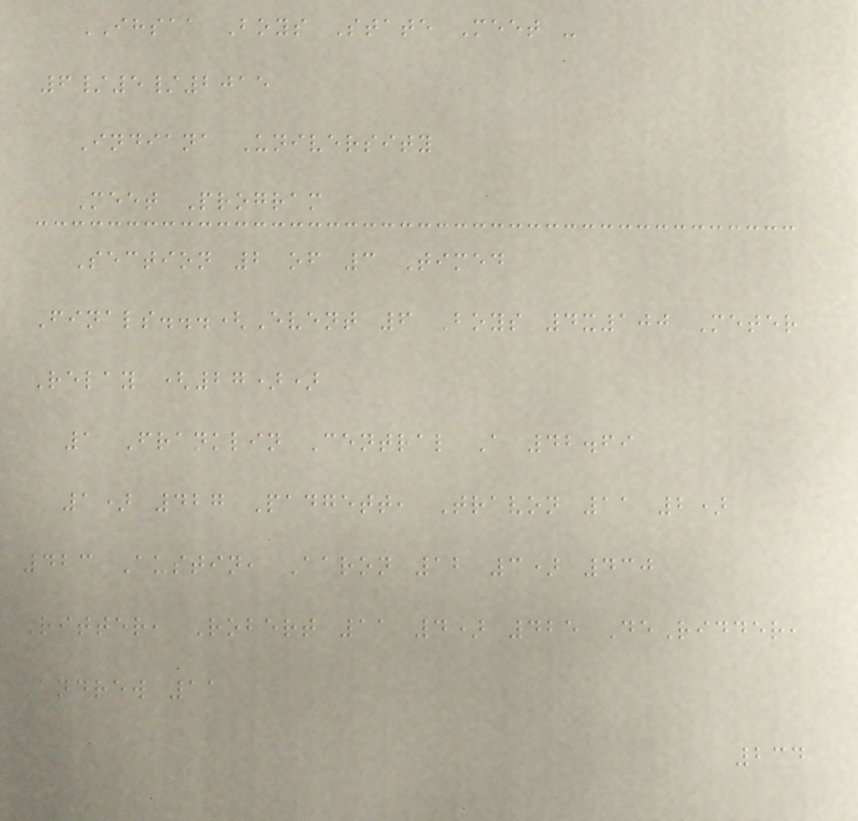IHSAA Boys State Meet -
6/5/2015
Indiana University
Meet Program
Section 2 of 3 Timed
Finals...(Event 6 Boys 4x100 Meter
Relay (27))
1 Franklin Central A 42.69
1) 427 Padgett, Travon 11 2)
423 Austin, Aaron 12 3) 430
Ritter, Robert 11 4) 425 DeRidder,
Andrew 11
234
